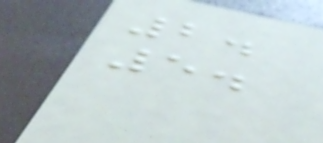2.
5.
